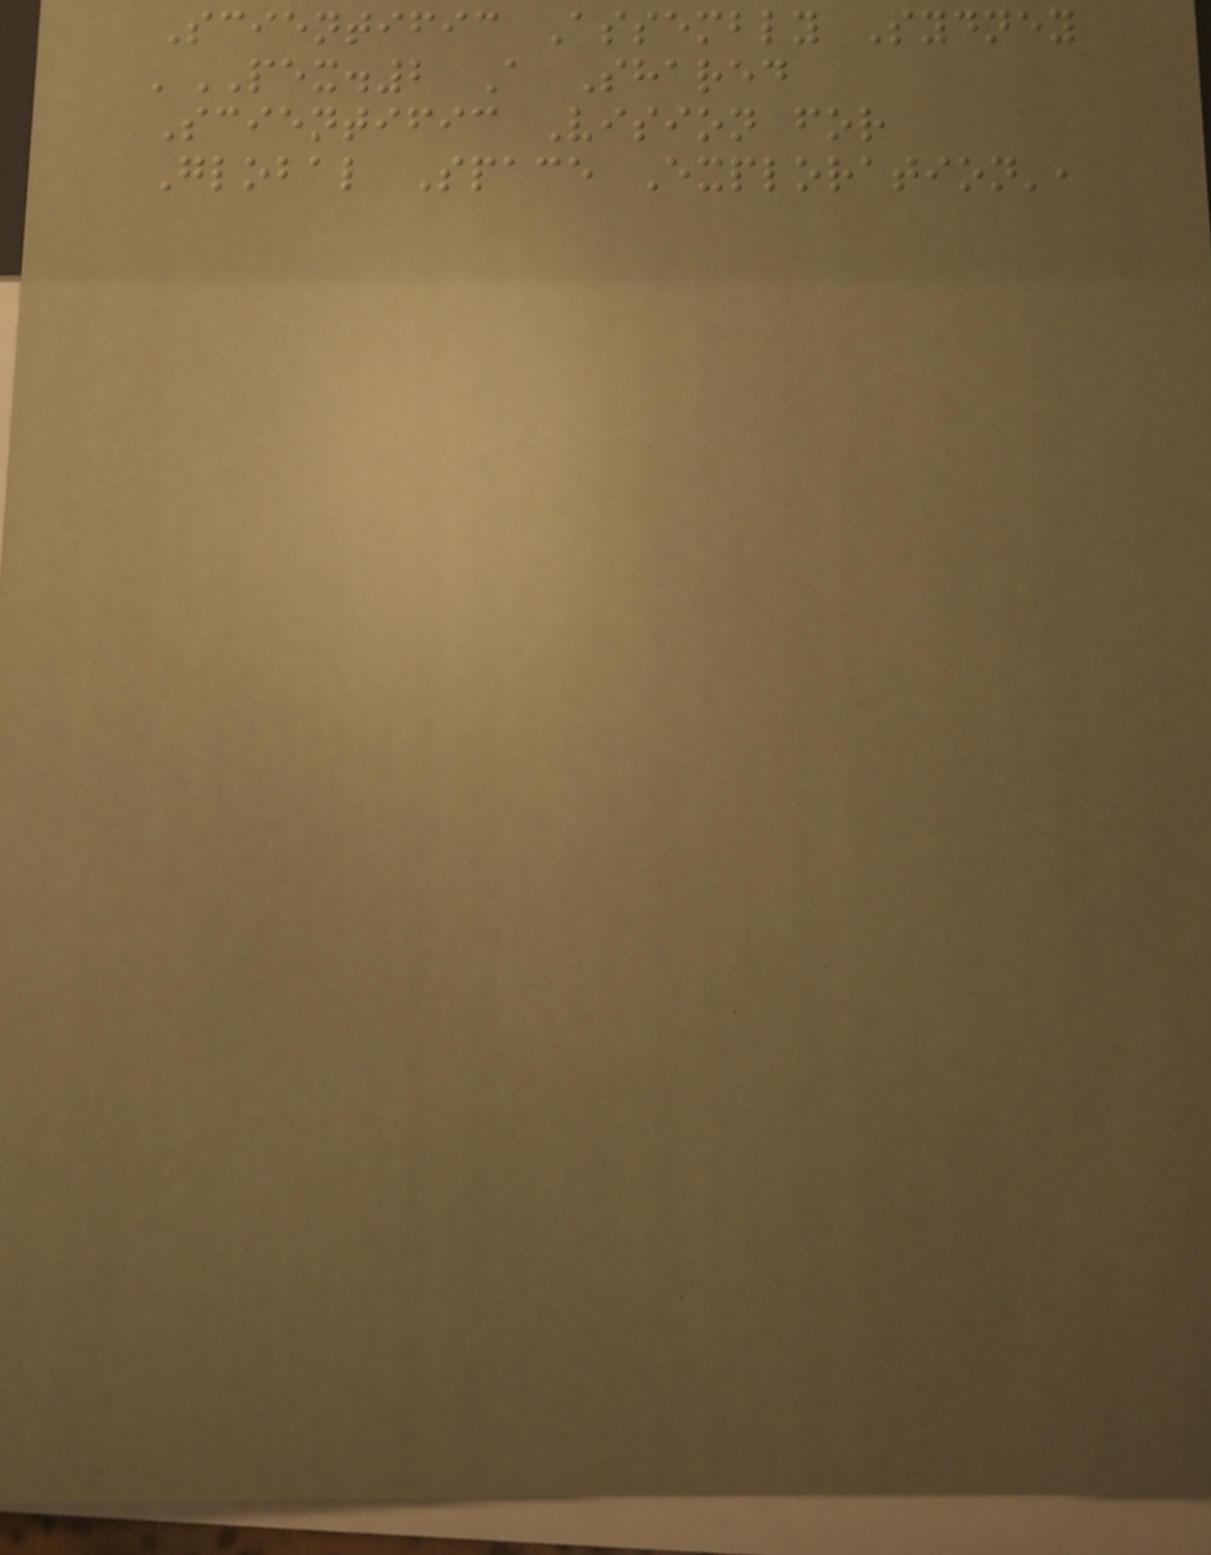Scientific Assembly Sydney
'PEX.2 A Shared
Scientific Vision for
Global Space Exploration',
